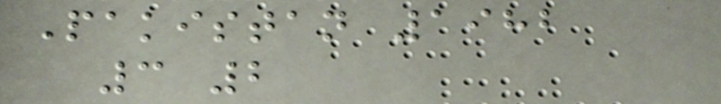Pakistan 1982
3 2
